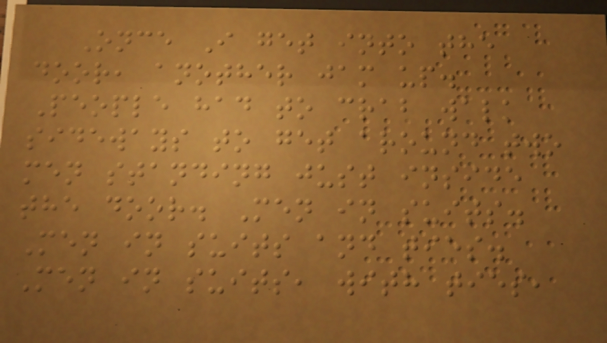Once I get into the
door, another jam up.
People had to crab walk
sideways to get around two
men standing just inside
the door. Men in suits.
Men in suits and ties.
Men in suits, with ties,
